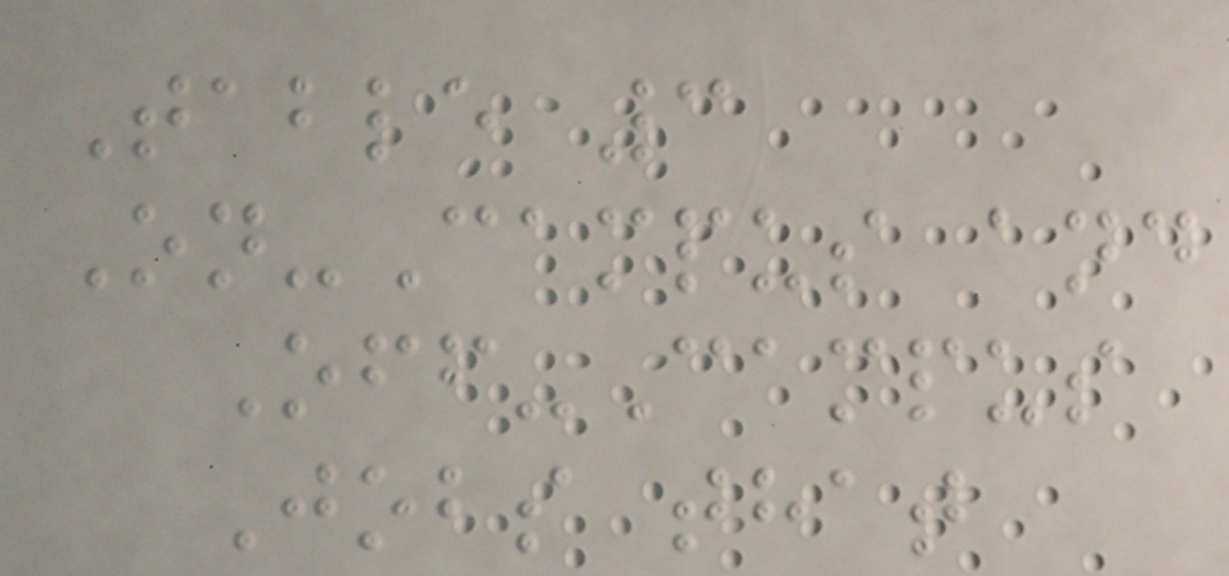Table 3
On-Campus and
Off-Campus
Jobs that
